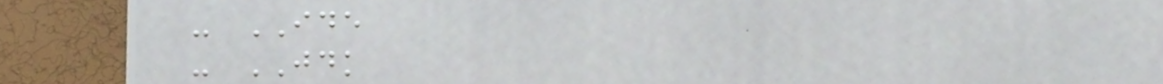- IDE
- JDK
